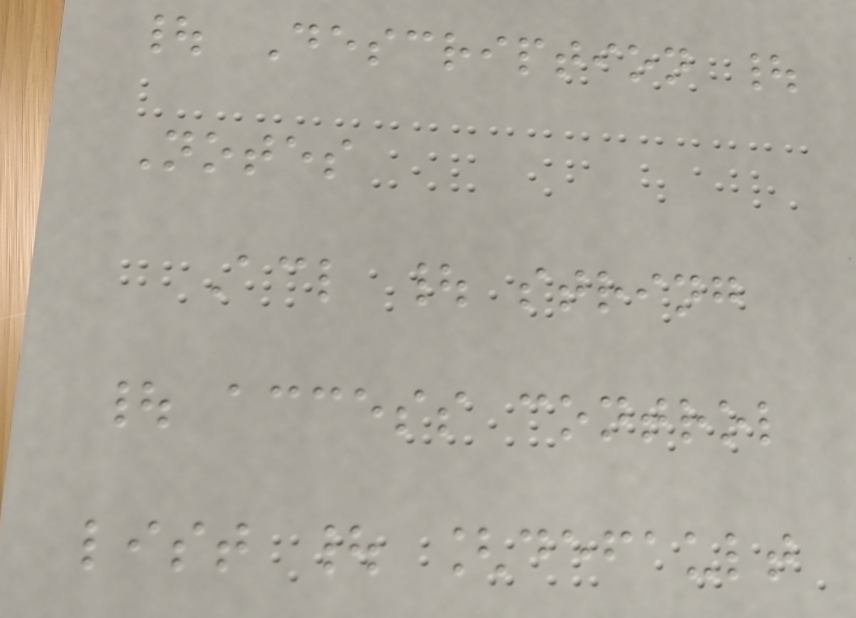| Description |
Notes
Acl | string
| access control
list | [default
